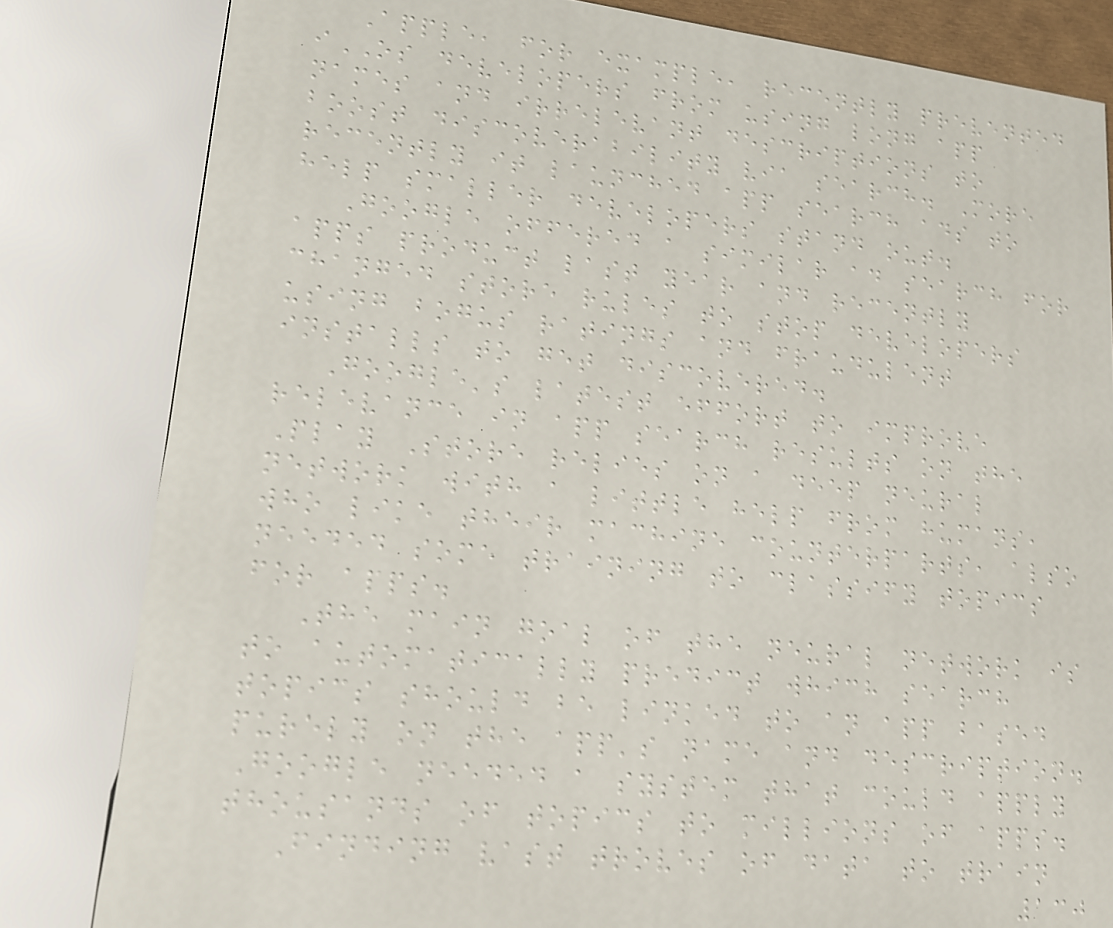Apple, for example, recently prevented
iOS developers from using long app
names and irrelevant descriptions to
boost discoverability via search. More
recently it launched app search ads to
help smaller developers stand out.
Google offered a similar ad search for
apps product last year and recently
changed store rules to stop developers
using bogus ratings and fraudulent
installs to get discovered.
Google's latest effort to improve
relevance in app search results on the
Play Store relies on a deep neural
network with a little help from humans,
who like their machine counterparts, also
needed some training to classify topics
for apps.
The main goal of the neural network is
to automatically predict which search
topics should be linked to an app based
purely on the app's name and description.
Google needed a system that could apply
thousands of topics to millions of apps.
Finding vast troves of data to train
130
